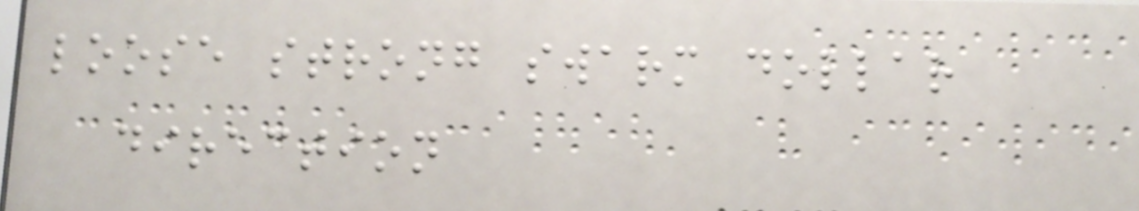loose strong swarm dollar
direction
